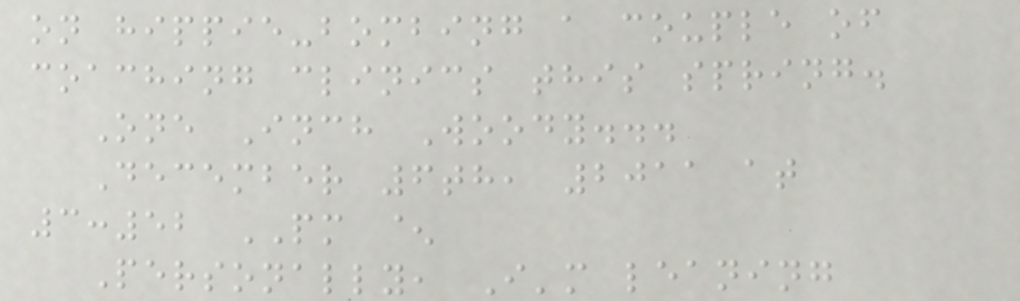on hippie-bombing a couple of
coaching clinics this spring.
One Inch Woody...
December 6th, 2011 at
3:52 PM ^
Personally, I'm leaning
